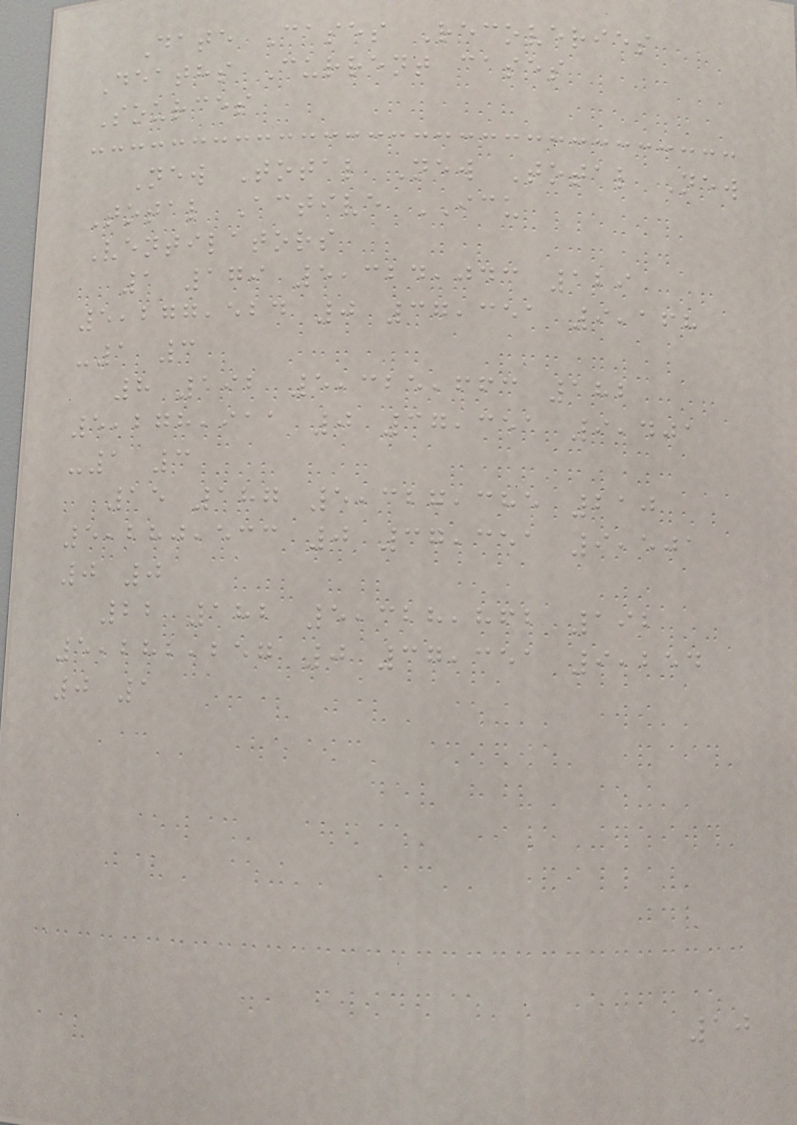Date Cases Recoveries
Deaths Current cases
Sources
New Total New Total New
Total Active ICU
Ventilators
1 179 5,324,043 129
5,277,524 0 37,351 9,168
-1 3
8 192 5,325,663 182
5,278,911 0 37,351 9,401
-1 3
15 187 5,327,385 210
5,280,533 0 37,351 9,501
0 0
22 182 5,328,862 192
5,282,257 0 37,351 9,254
0 1
10
